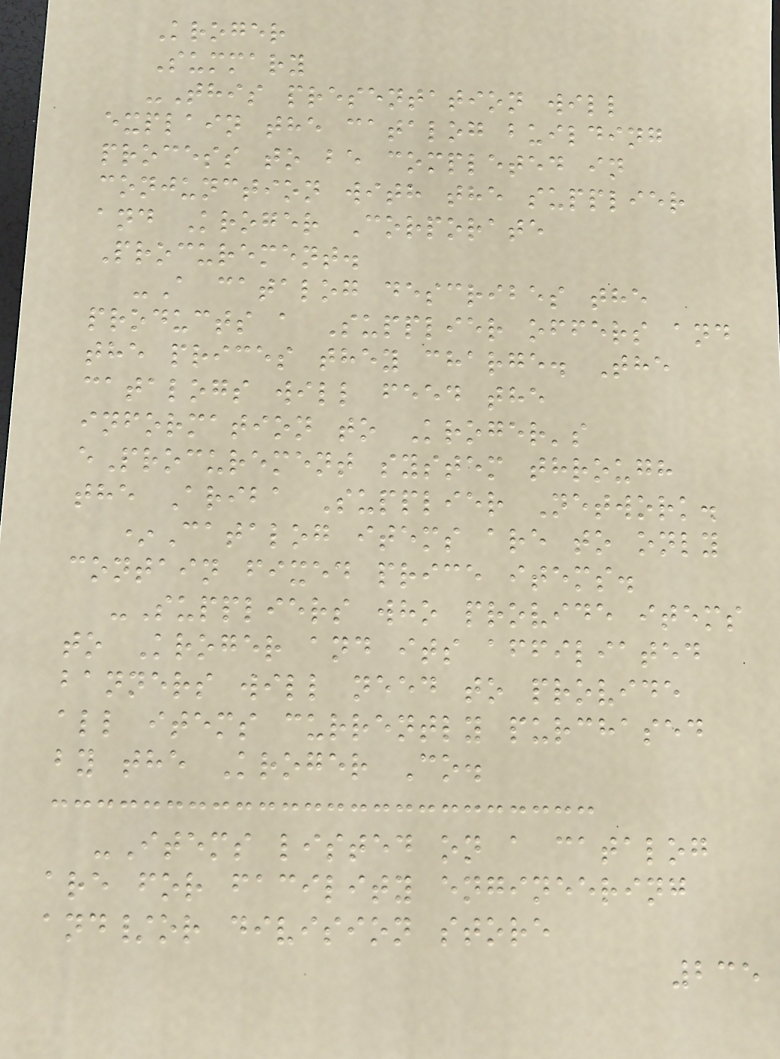Kroger
Summary
-This presentation will
explain the catalog building
process to be completed in
conjunction with the supplier
and Kroger Corporate
Procurement.
-A catalog describes the
products a Supplier offers and
the prices they charge. The
catalogs will feed the
information to Kroger's
eProcurement system through
the Ariba Supplier Network.
*Catalog items are to only
contain fixed price items.
-Suppliers who provide items
to Kroger and its affiliated
banners will need to provide
all items currently purchased
by the Kroger Co.
-Items listed on a catalog
are for facility engineering
and/or division store
235
